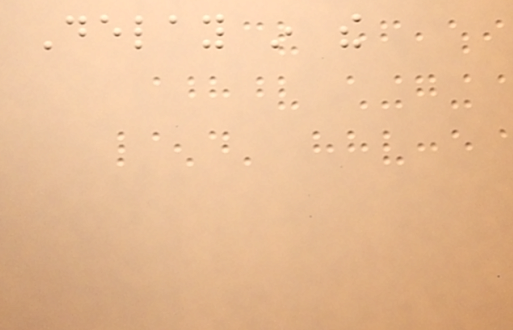Delay in the
